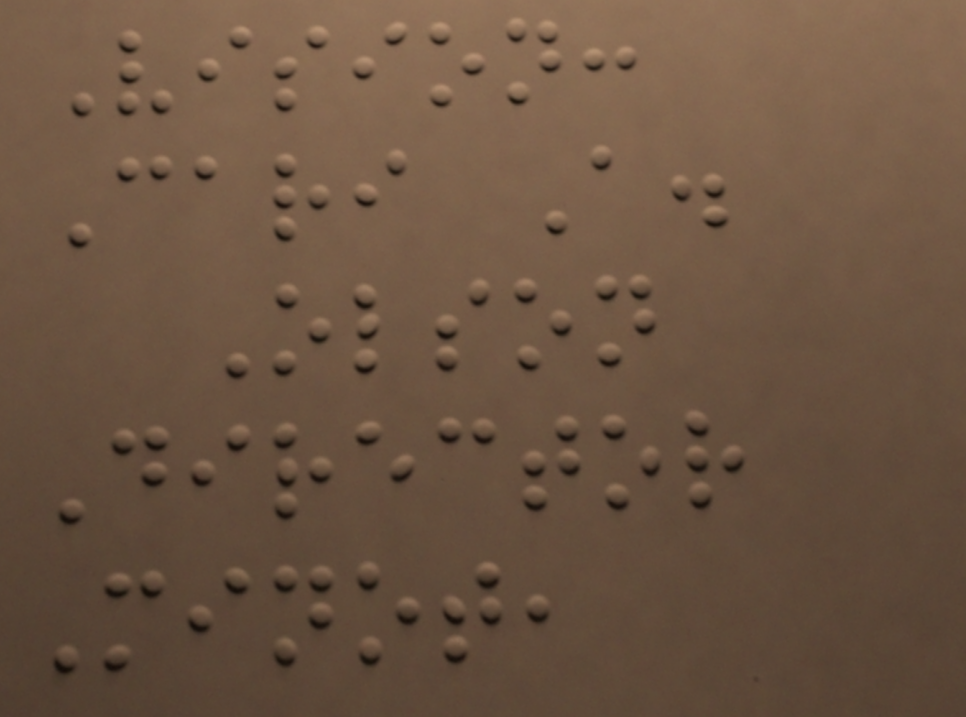Vision:
Cari A.
Olson
Director
Minot,
